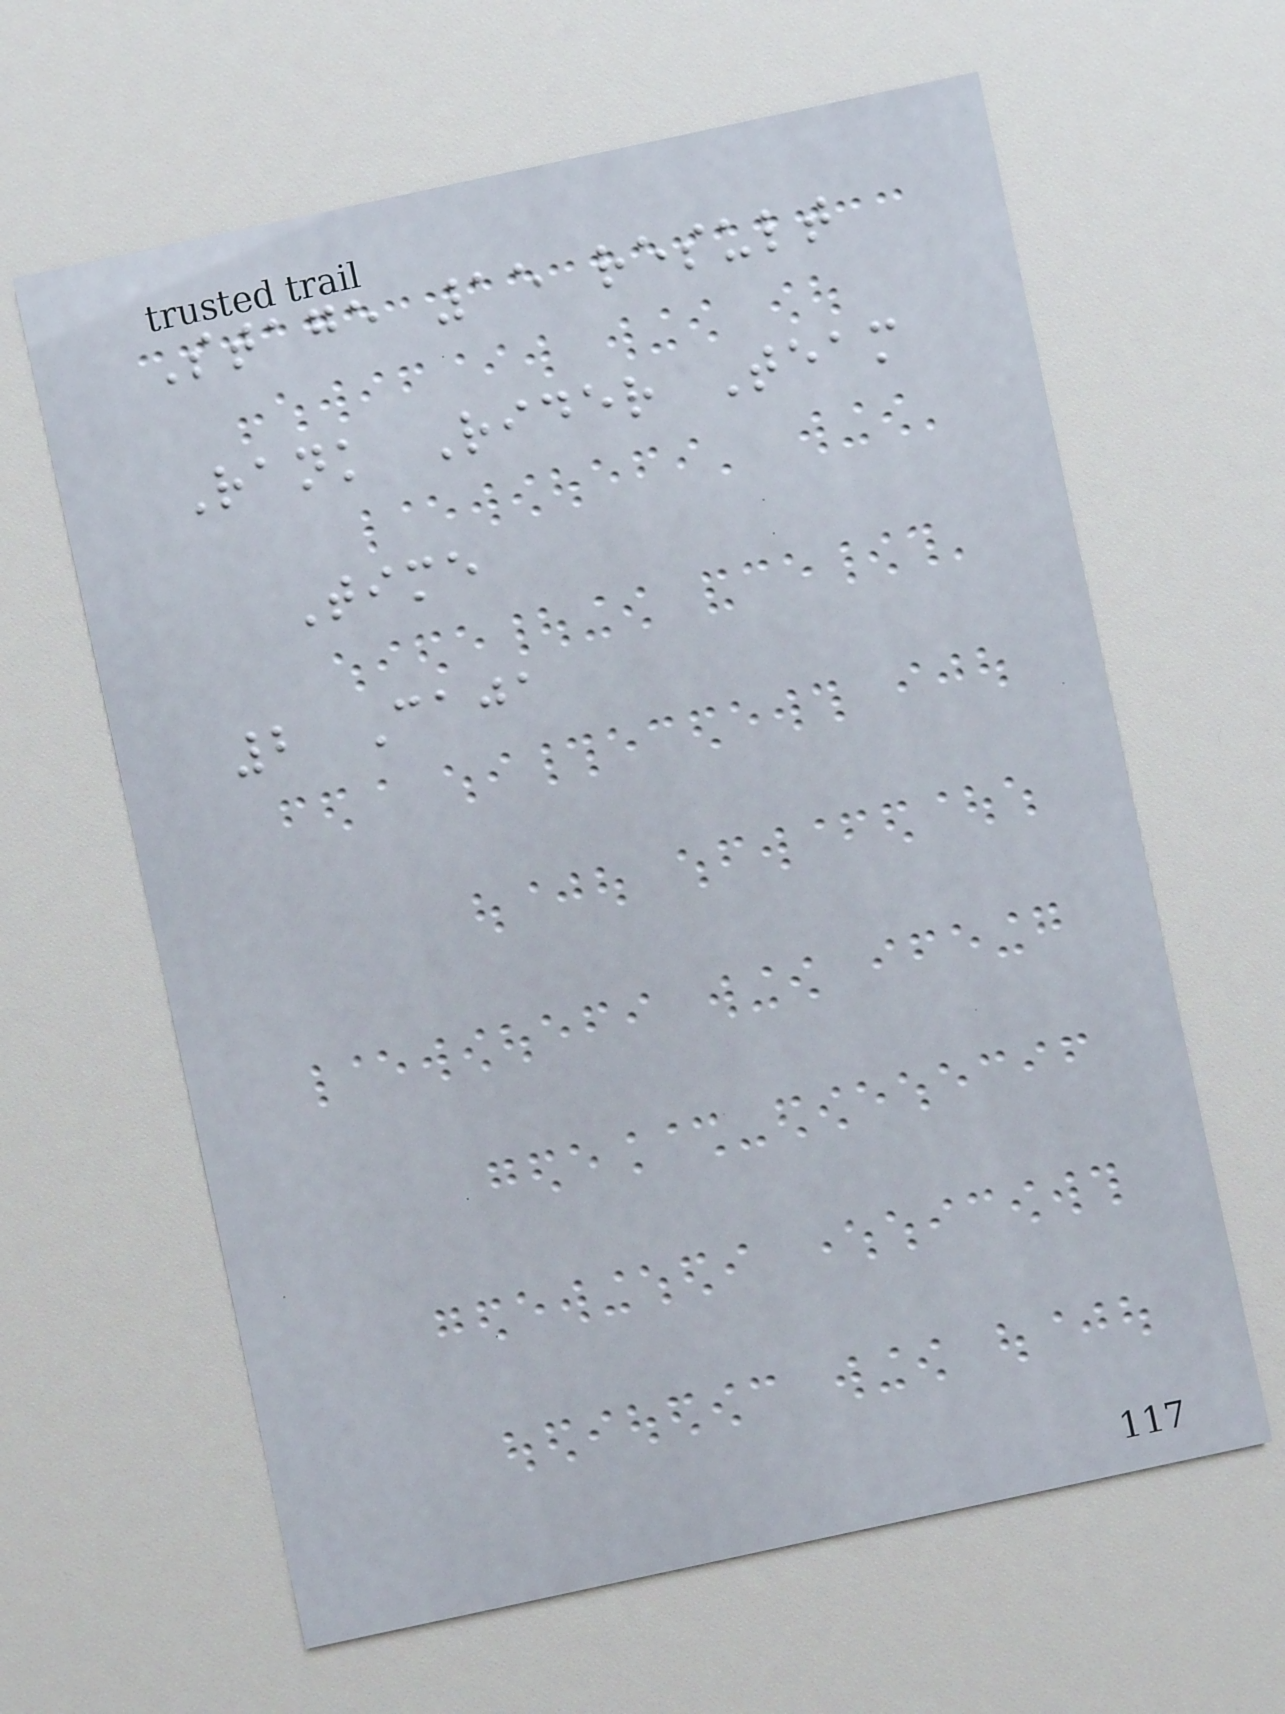Stage 15 result
Rank Rider Team
Time
2 Caja
